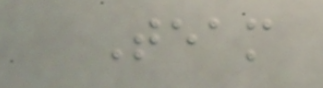Team
